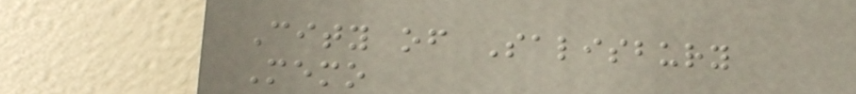City of Salisbury
Memo
